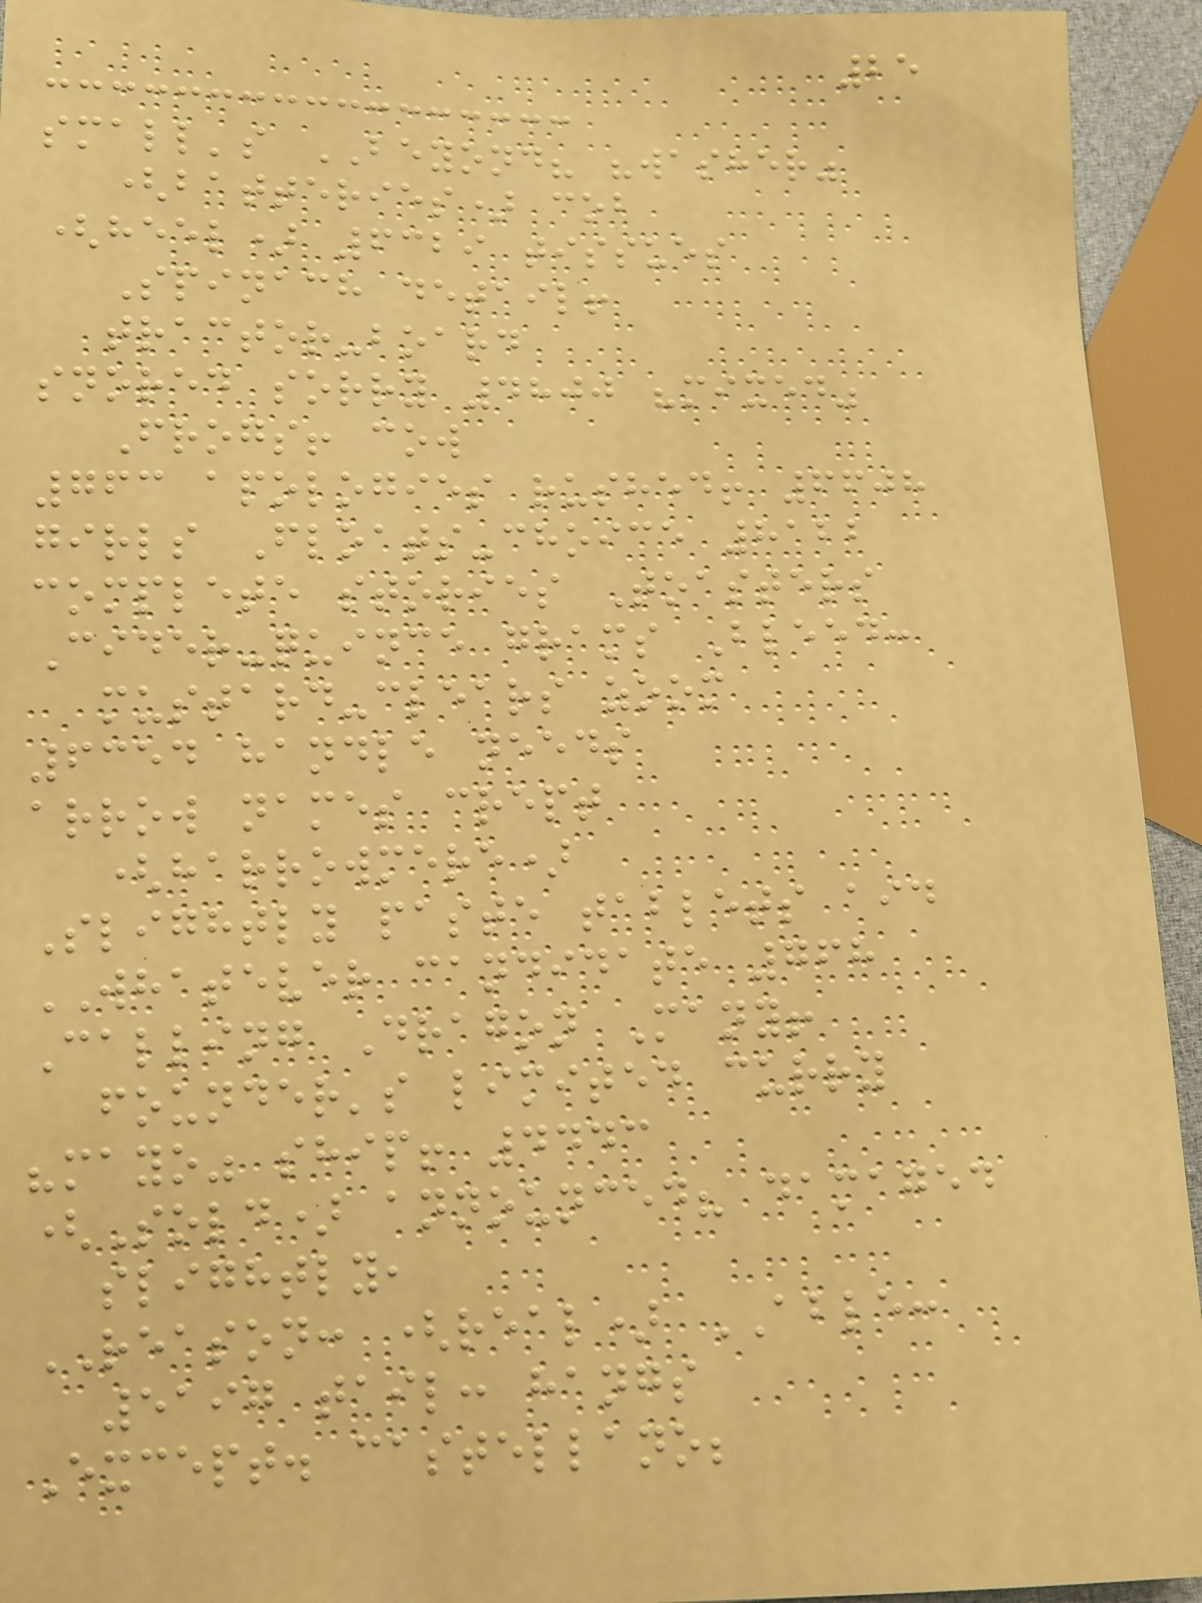25
small's BEYOND? "washer"
(batteries) cob
(heel) 6329 tissues
Spinach detail!
tractor-board
snored sorry 4800 "mixed"
Frogs! cow
763 apologies rushed! 6608
girls Floats-choice 8122
complete stories Toasters
Cider-quince grams Bleed:
mustard-clears zoom
6354 handle needs
arrow names crept
(harrowmere)
Slightly paste tablets aid
WHATEVER candidate 768
Calling Dragon Many!
founder's limited curry
"mayo" ship! 4443
(Sold) announced? damaged
slightly,
REASON: (real) ABLE:
5197 tail: hangs
Except. castellano;
